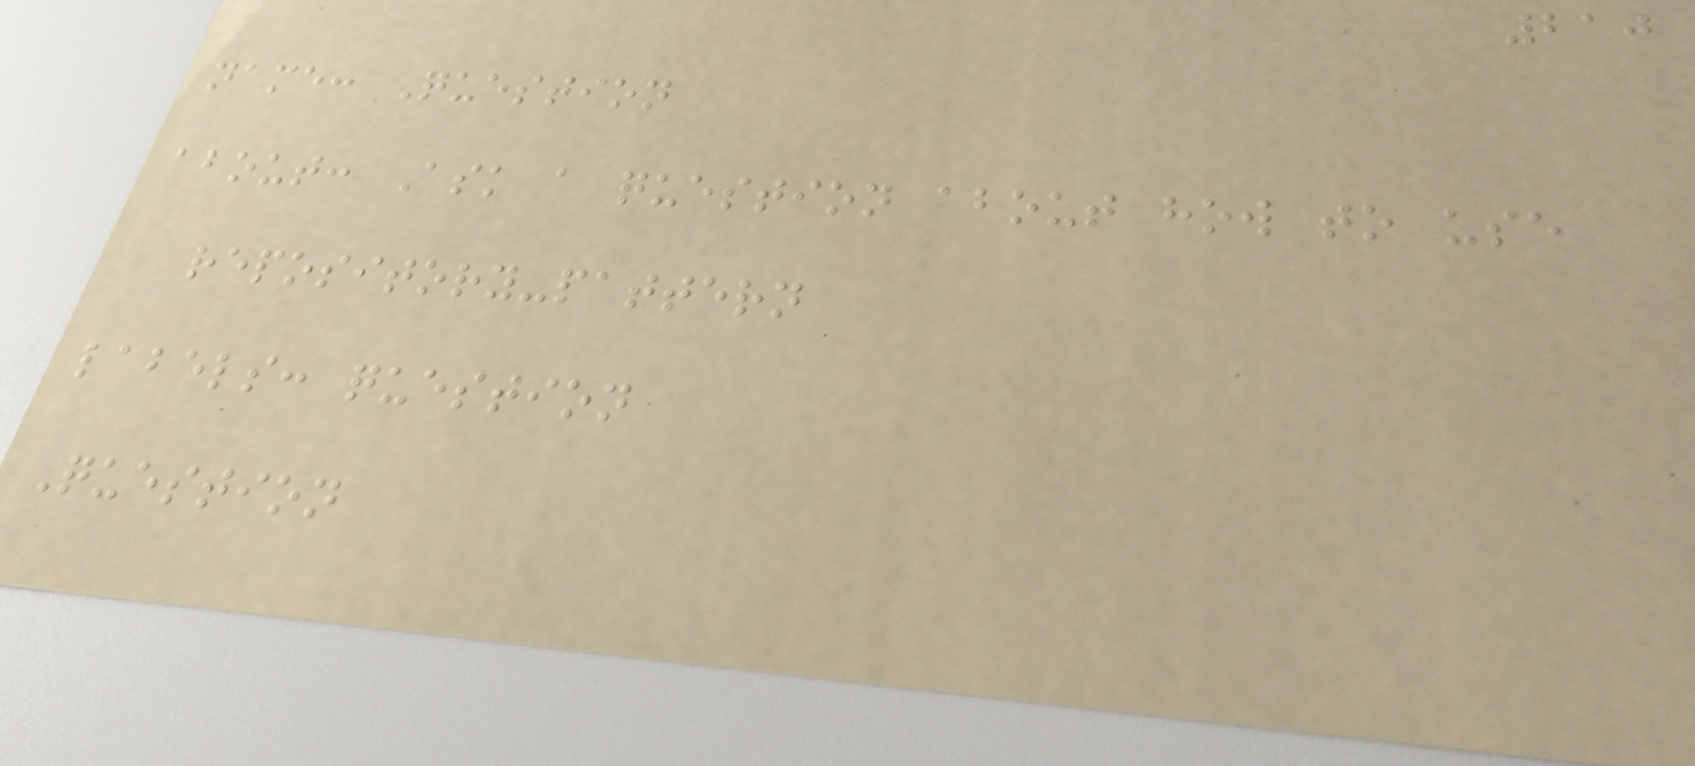210
name: Question
about: Ask a question about how to use
repository-pattern
labels: question
Question
